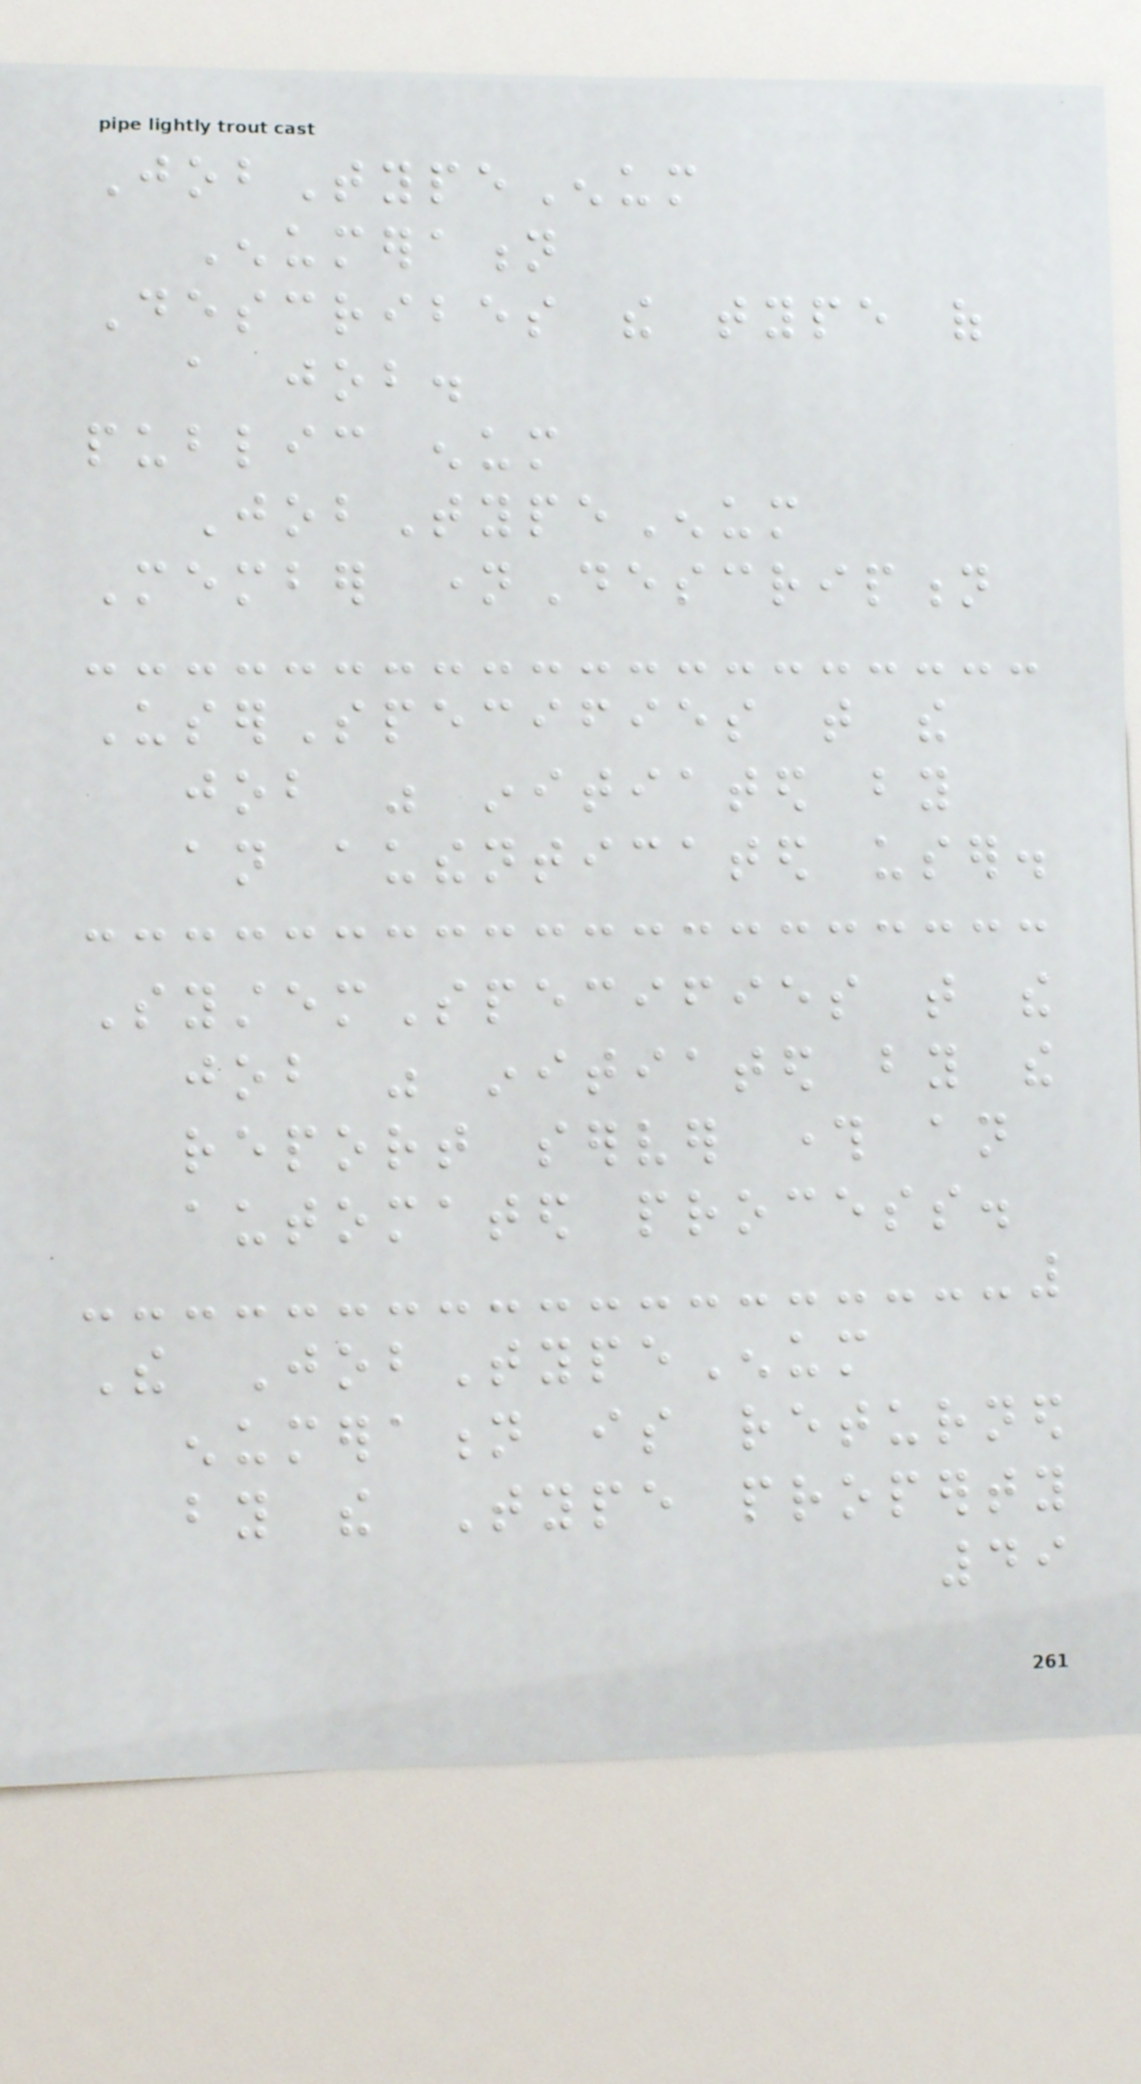JobTypeEnum
Enumeration
Describes the type of
a job.
public enum
JobTypeEnum
Member nameDescription
UserSpecifies that the
job was initiated by
an authenticated user.
SystemSpecifies that the
job was initiated by the
report server through an
automated process.
The JobTypeEnum
enumeration is returned
by the Type property
49
